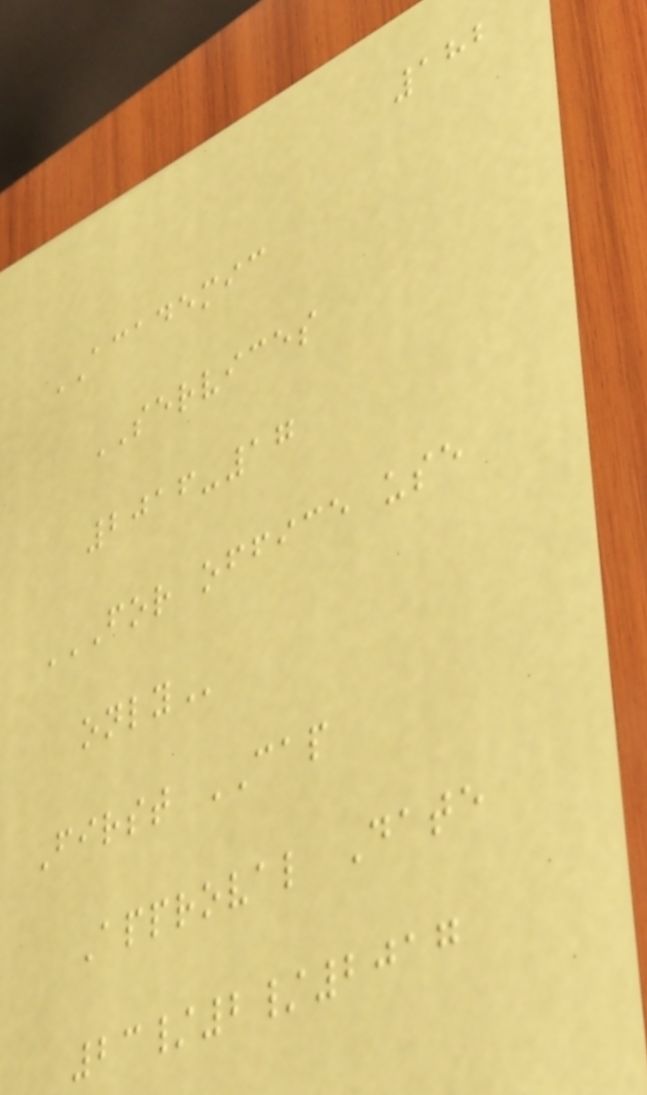182
ACADEMIC
SERVICES
2016-17
FOR OFFICE USE
ONLY
First CAP
Approval Date
23/2/2017
